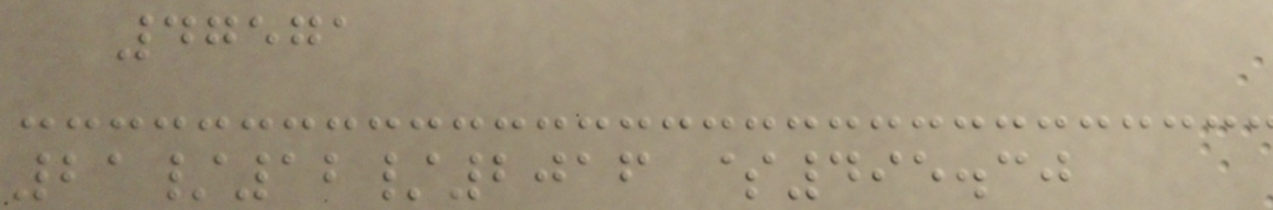47571
21/12/2016 $495.30
